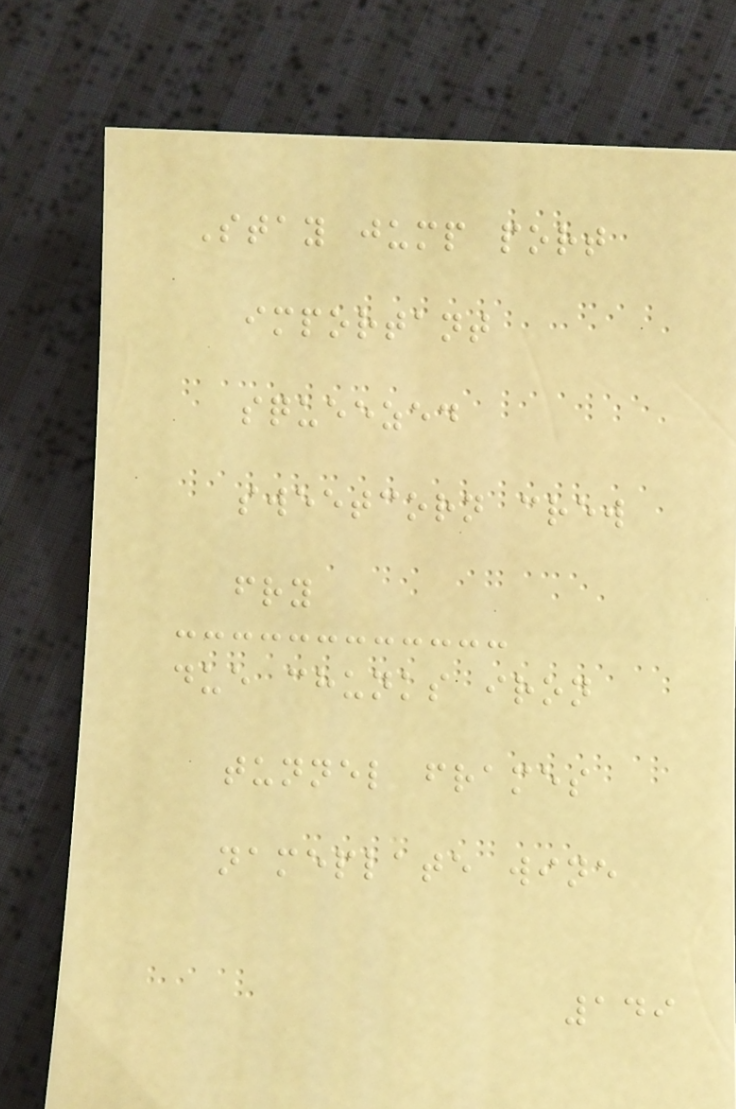Stay jump port
important
squeezed
sweetcorn crew
fry
due chunks iron
tunnel frames
nameplate wine
149
